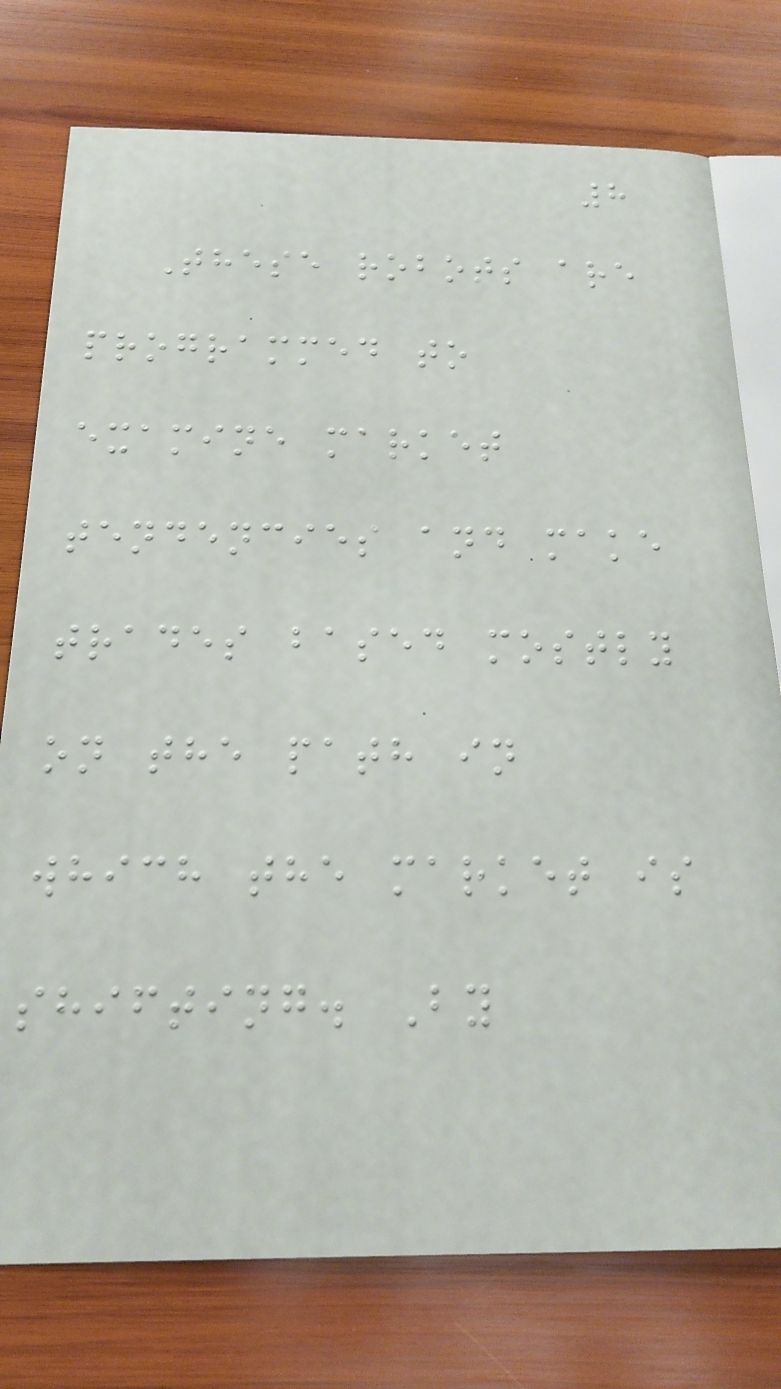8
These robots are
programmed to
examine market
tendencies and make
trades based mostly
on the path in
which the market is
shifting. By
